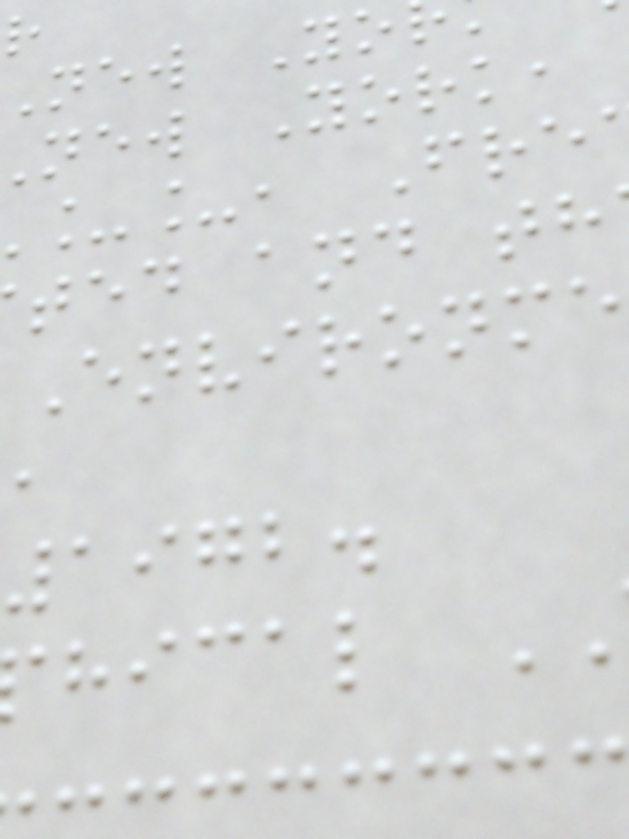new Yo
new York,
__, Fre
ted and th
Environme
1972.
